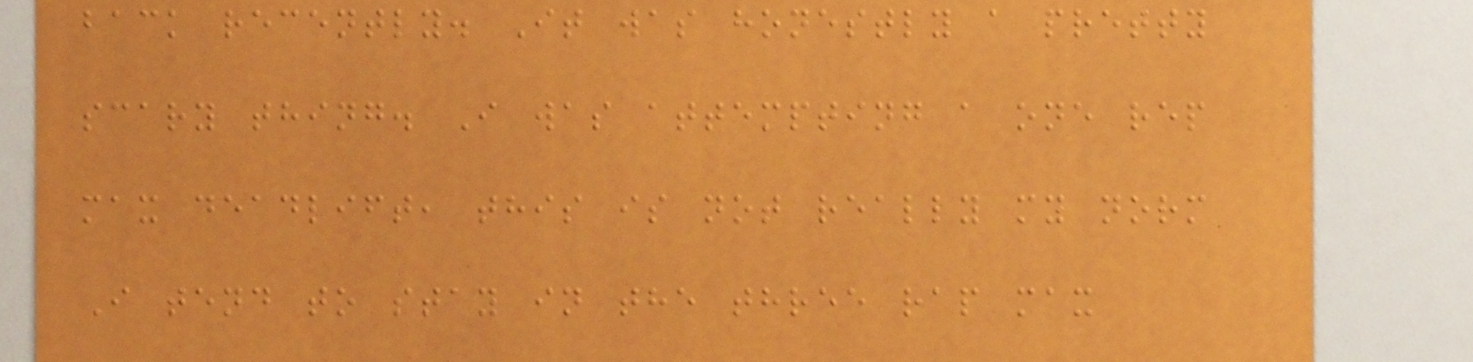back recently. It was honestly a pretty
scary thing. I was attempting a one rep
max deadlift, this is not really my norm
I tend to stay in the three rap max
